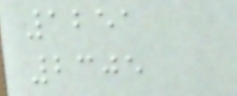1251
2305
